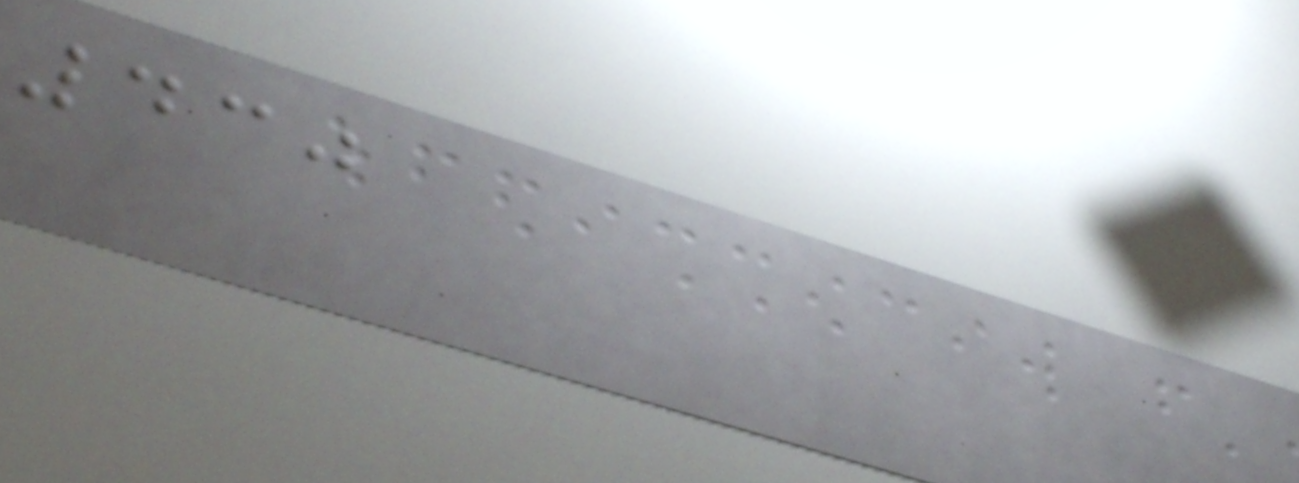430
